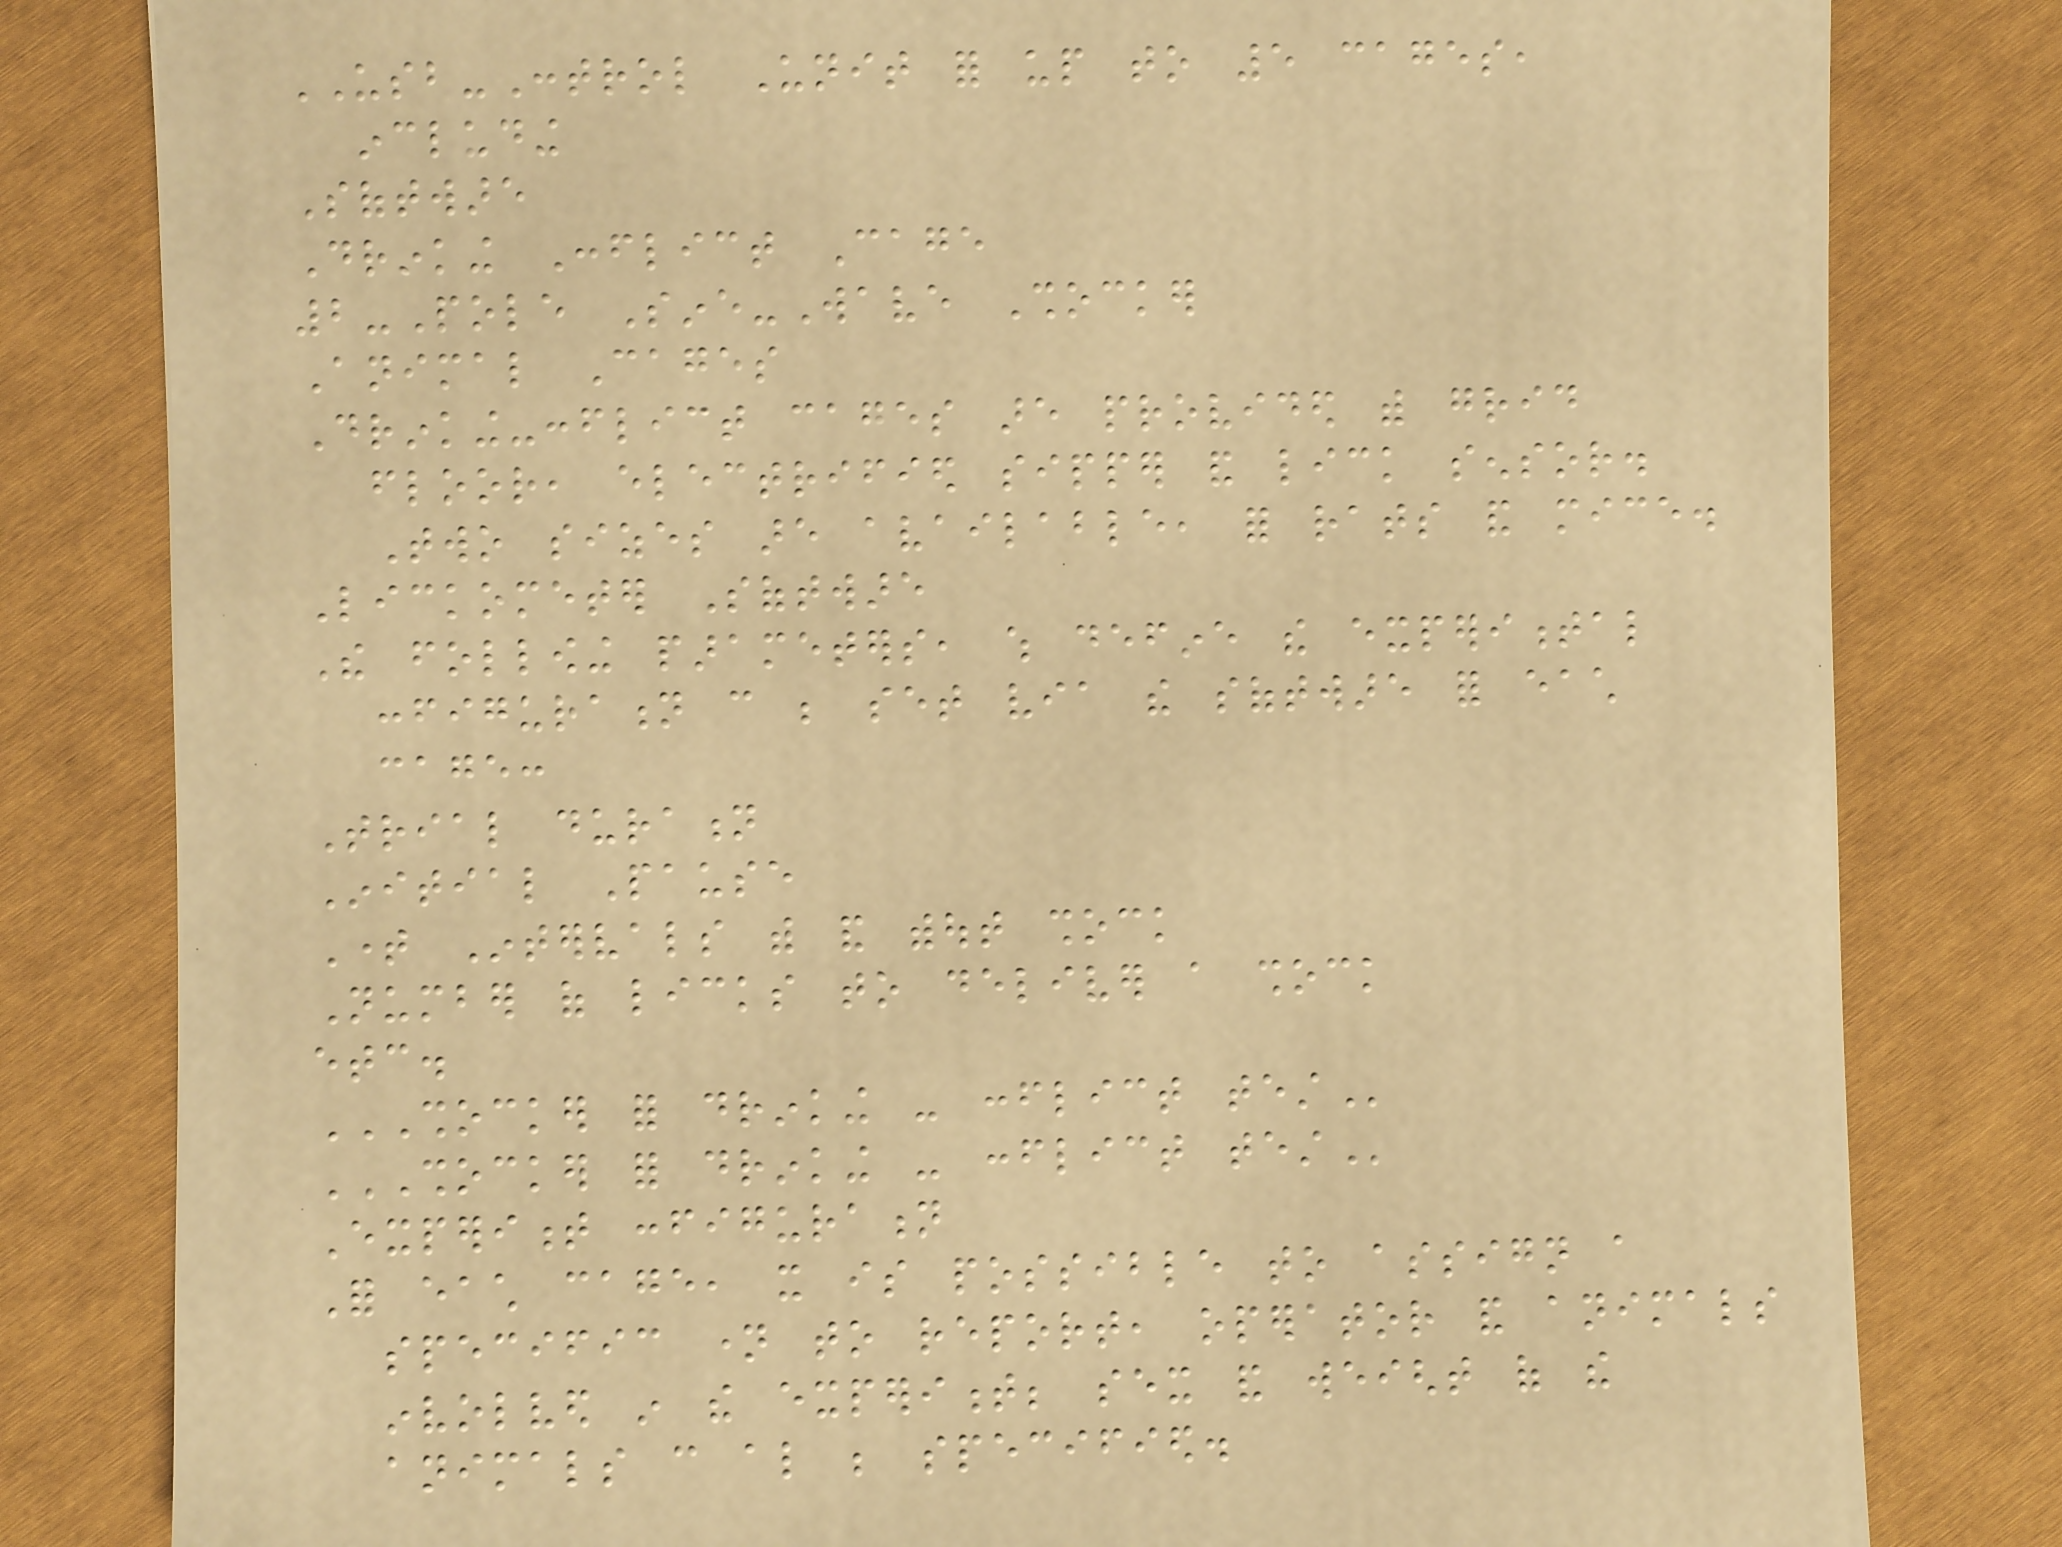USB-Control Unit for up to 5 cages,
including
Software
Drinking Conflict Cage
2-Pole Sine-Wave Shocker
Animal Cages
Drinking-conflict cages are provided with grid
floor, electrified sipper and lick sensor.
Two sizes are available, for rats and mice.
Lickometer Software
The following parameters, which define the experimental
configuration can be set via the software for each
cage:
Trial duration
Initial Pause
Time Intervals with and without shock
Number of licks to deliver a shock
etc.
SHOCKER FOR DRINKING - CONFLICT TEST
SHOCKER FOR DRINKING - CONFLICT TEST
Experiment configuration
For each cage, it is possible to assign a
specific name to report, operator and animals
involved in the experiment; sex and weight of the
animals can also be specified.
